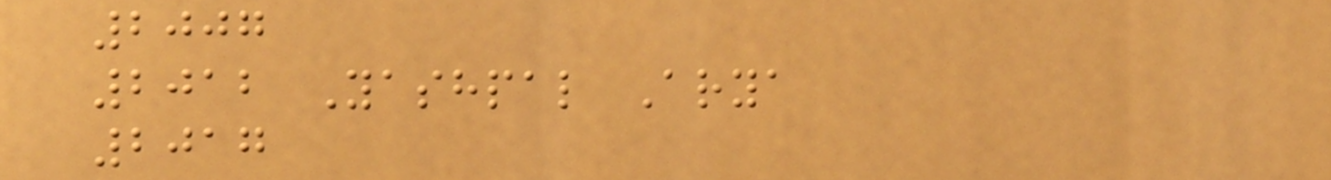2007
2012 Yashpal Arya
2017
